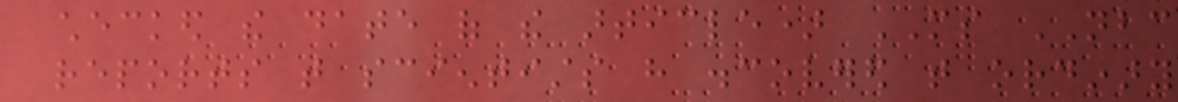checked the date of the article) MS NBC
reports that scientists have discovered that ordinary
